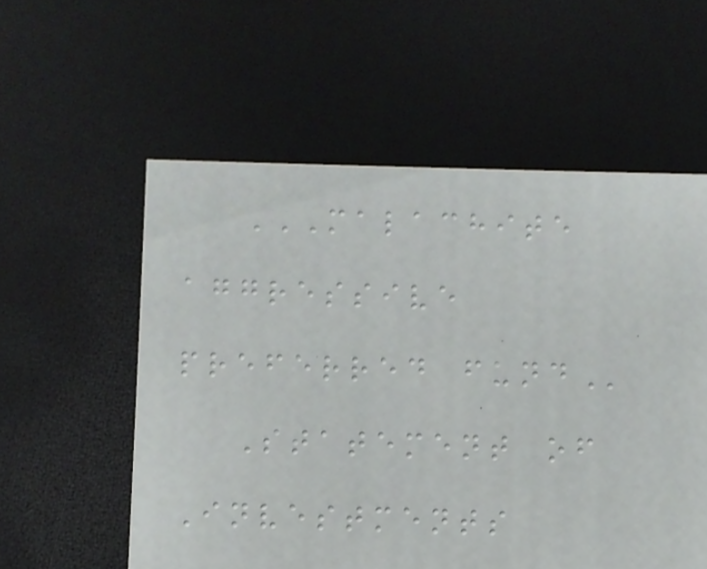MALACHITE
AGGRESSIVE
PREFERRED FUND
Statement of
Investments
